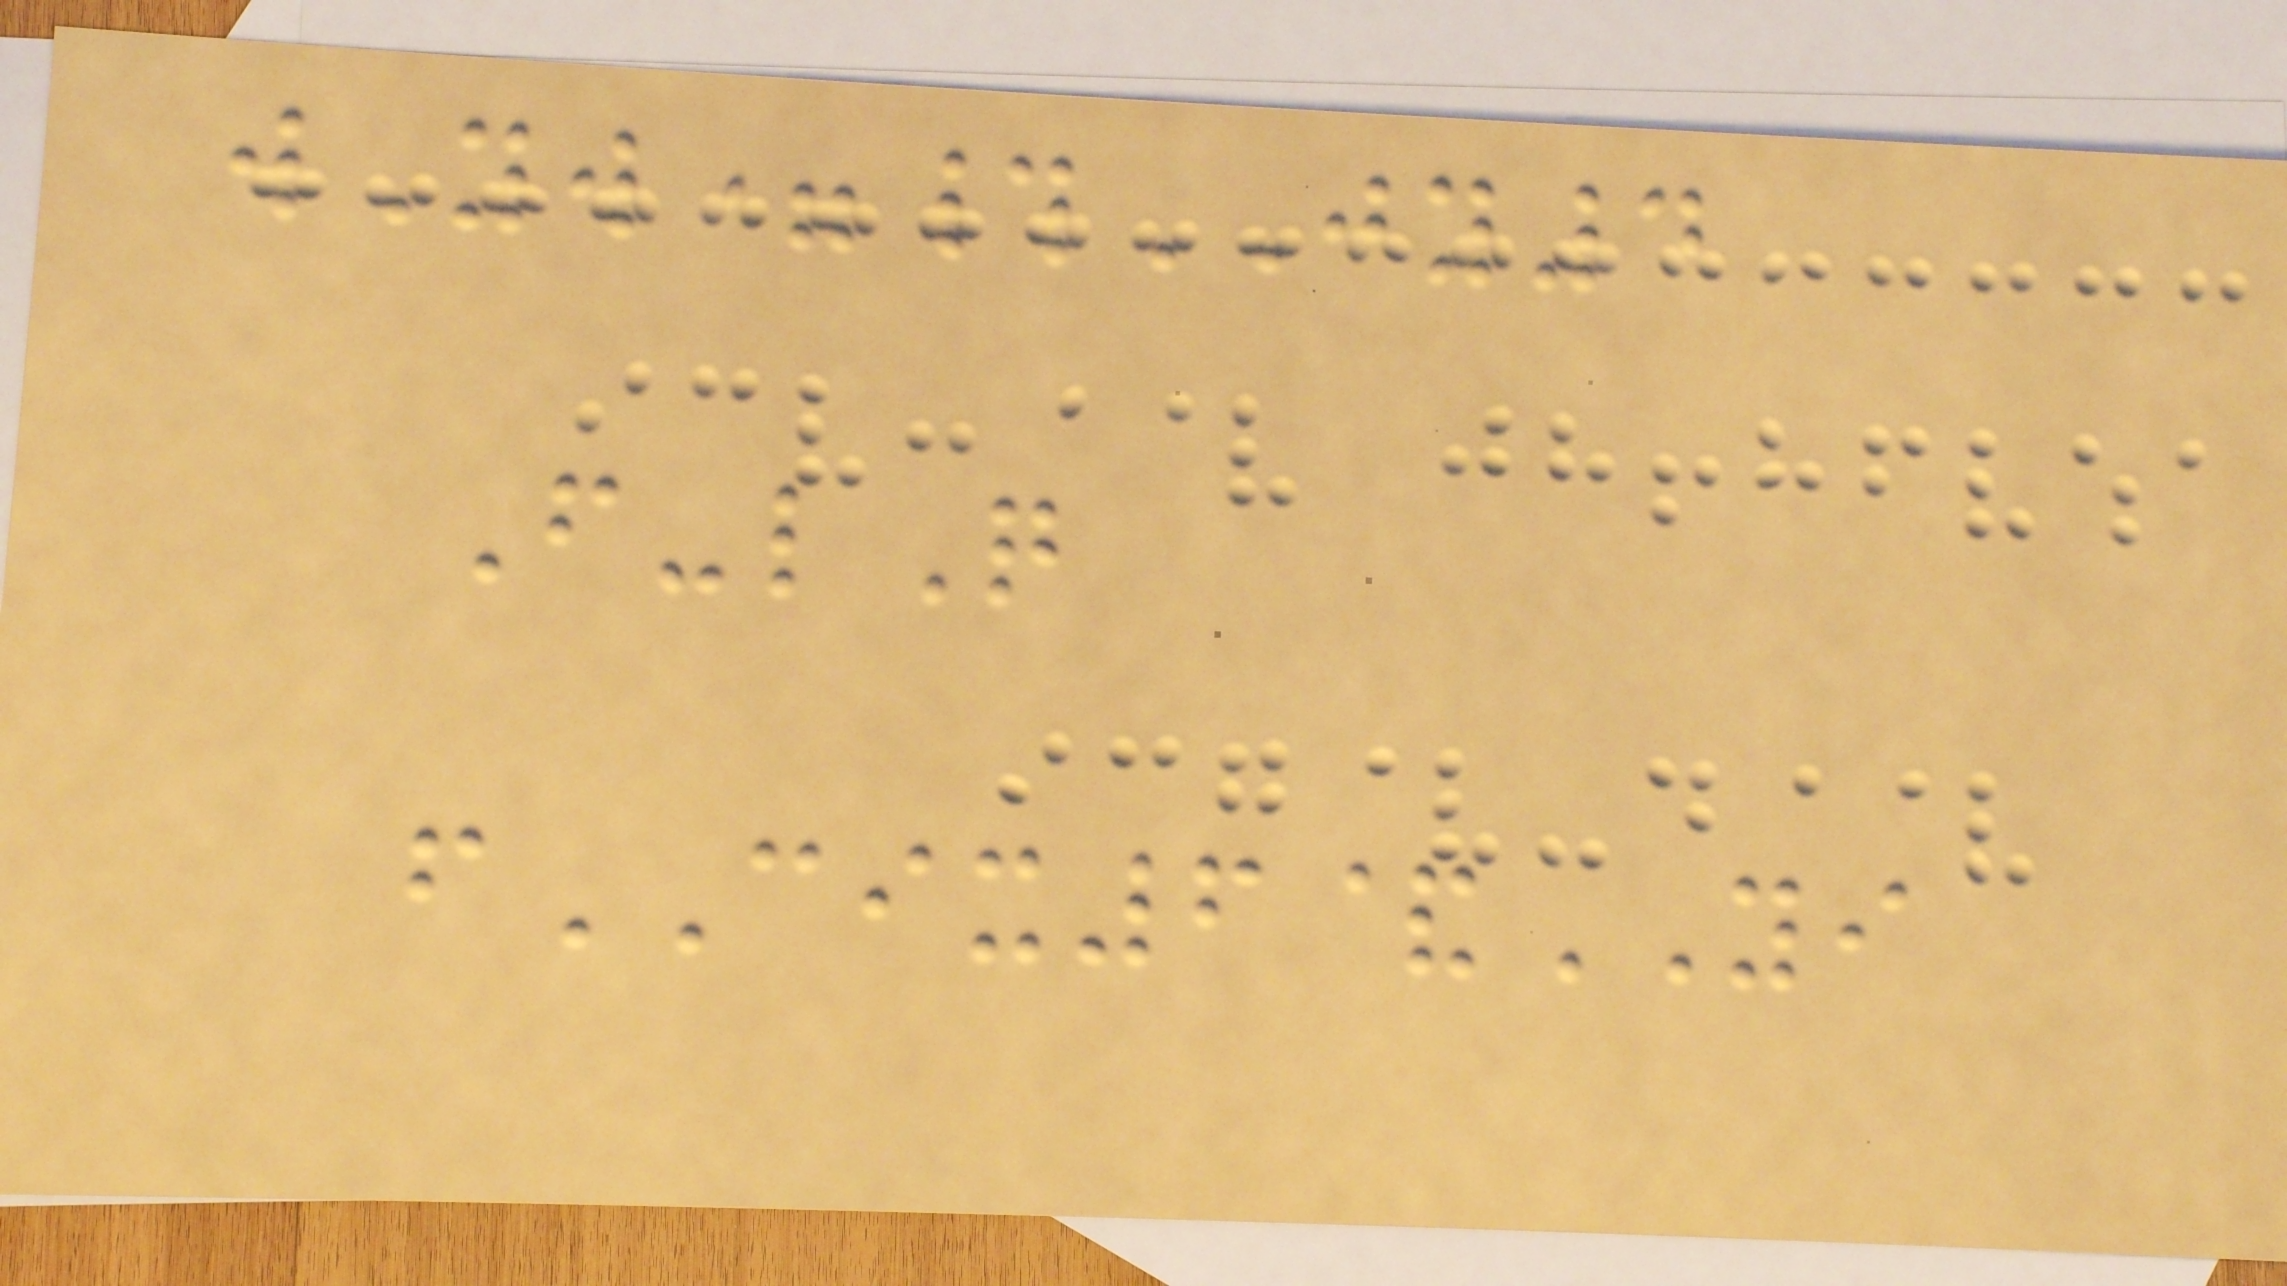wYw=#JY4
F-lQ
fCIX6&YI
